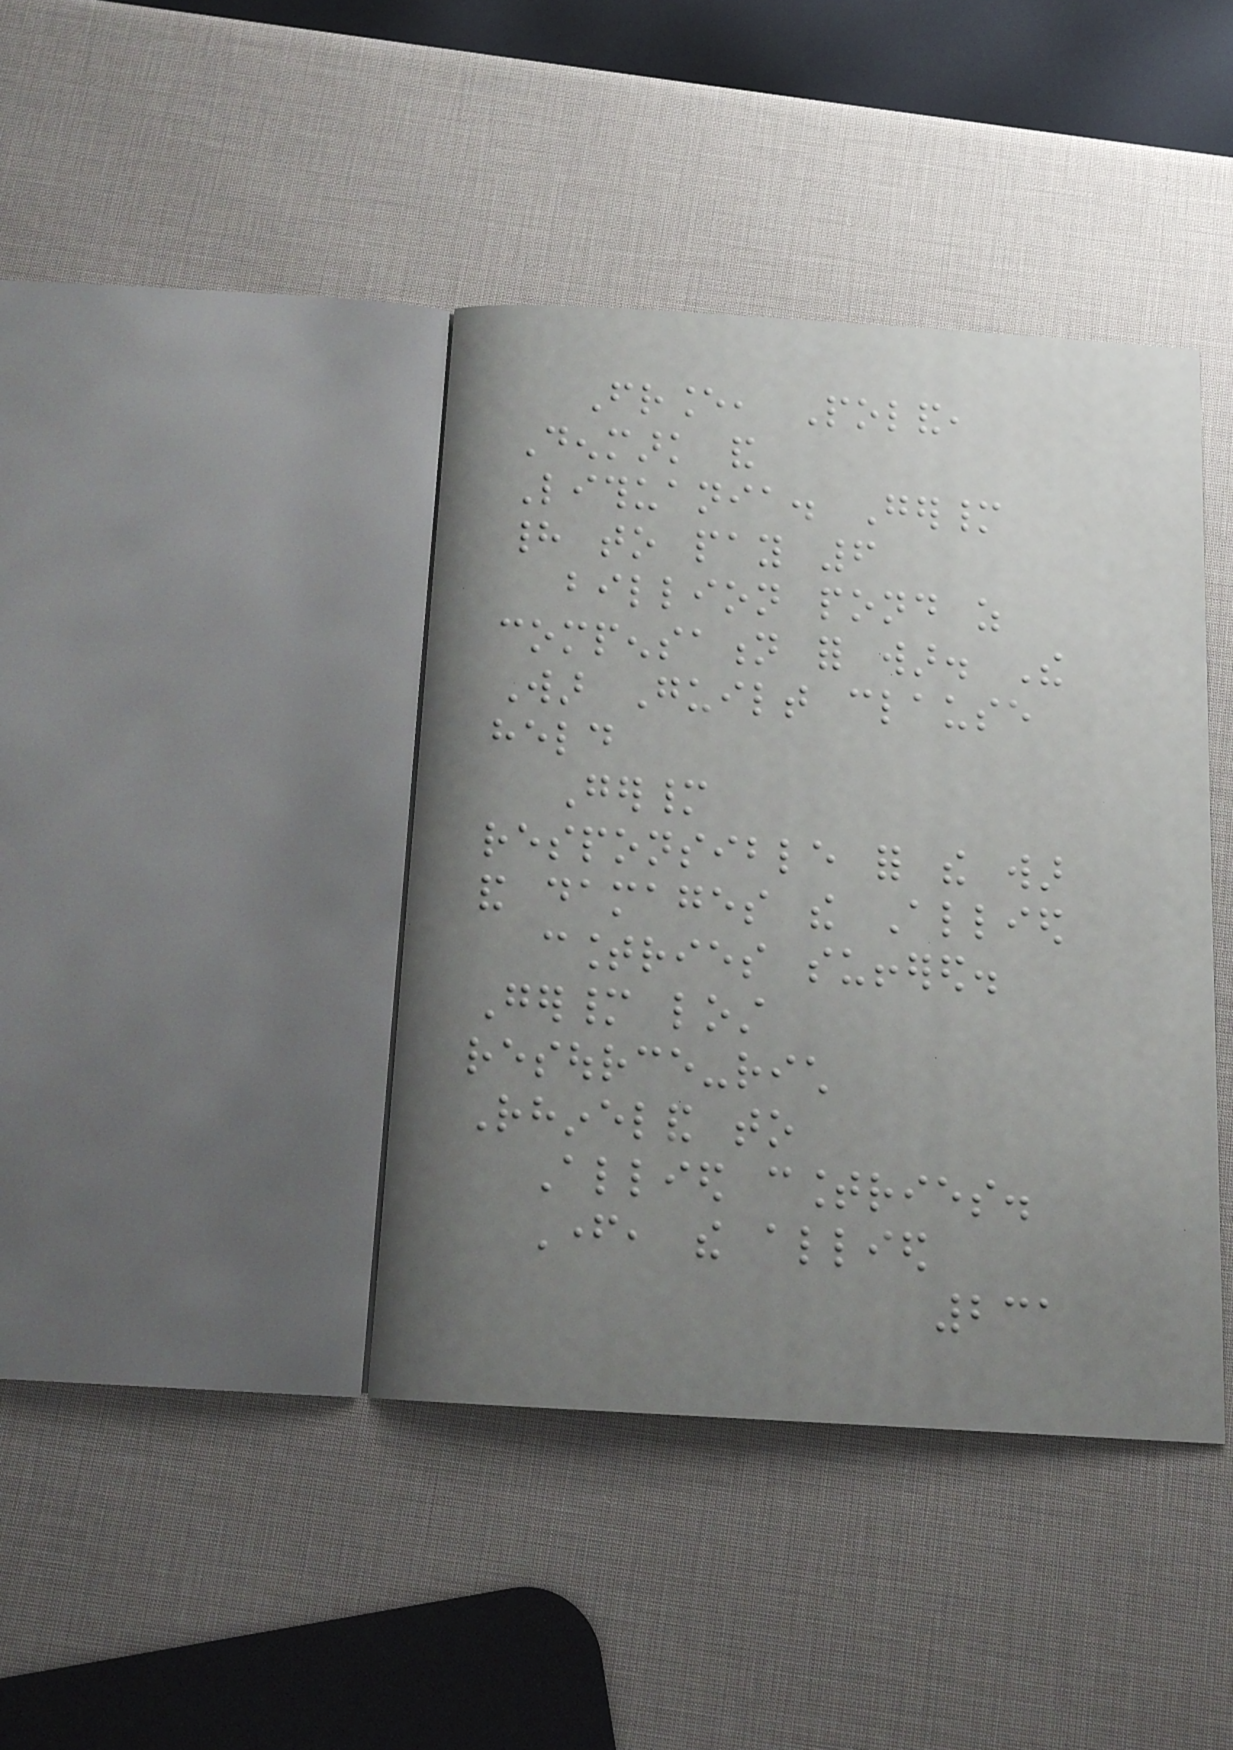France, Poland,
Denmark and
Lithuania. Germany
had to pay 6
billion pond as
compensation for war. The
War Guilt clause
held
Germany
responsible for the war
and damages the Allied
countries suffered.
Germany lost
resource-rich
Rhineland to
Allied countries.
Father, the allied
231
